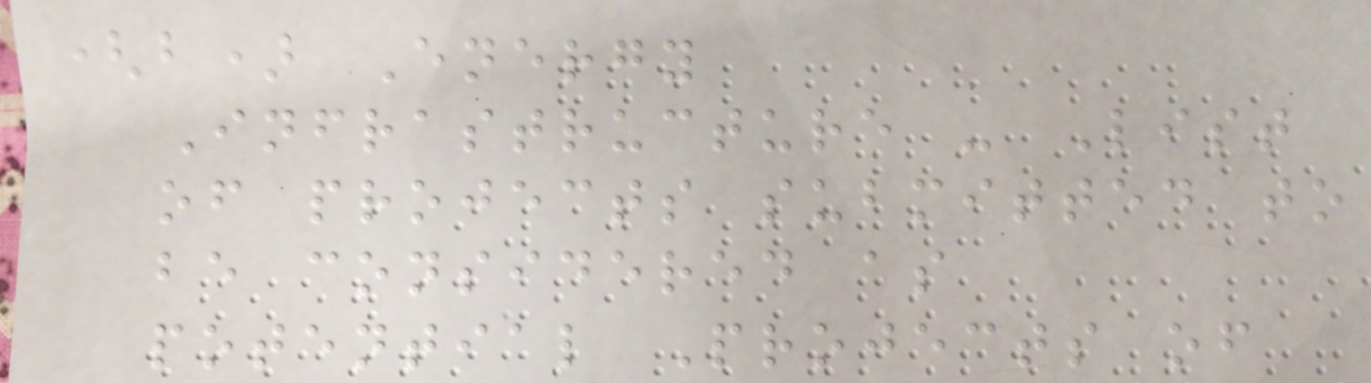(b) Energy
Infrastructure - List
of projects submitted to
be considered as
potential Projects of
